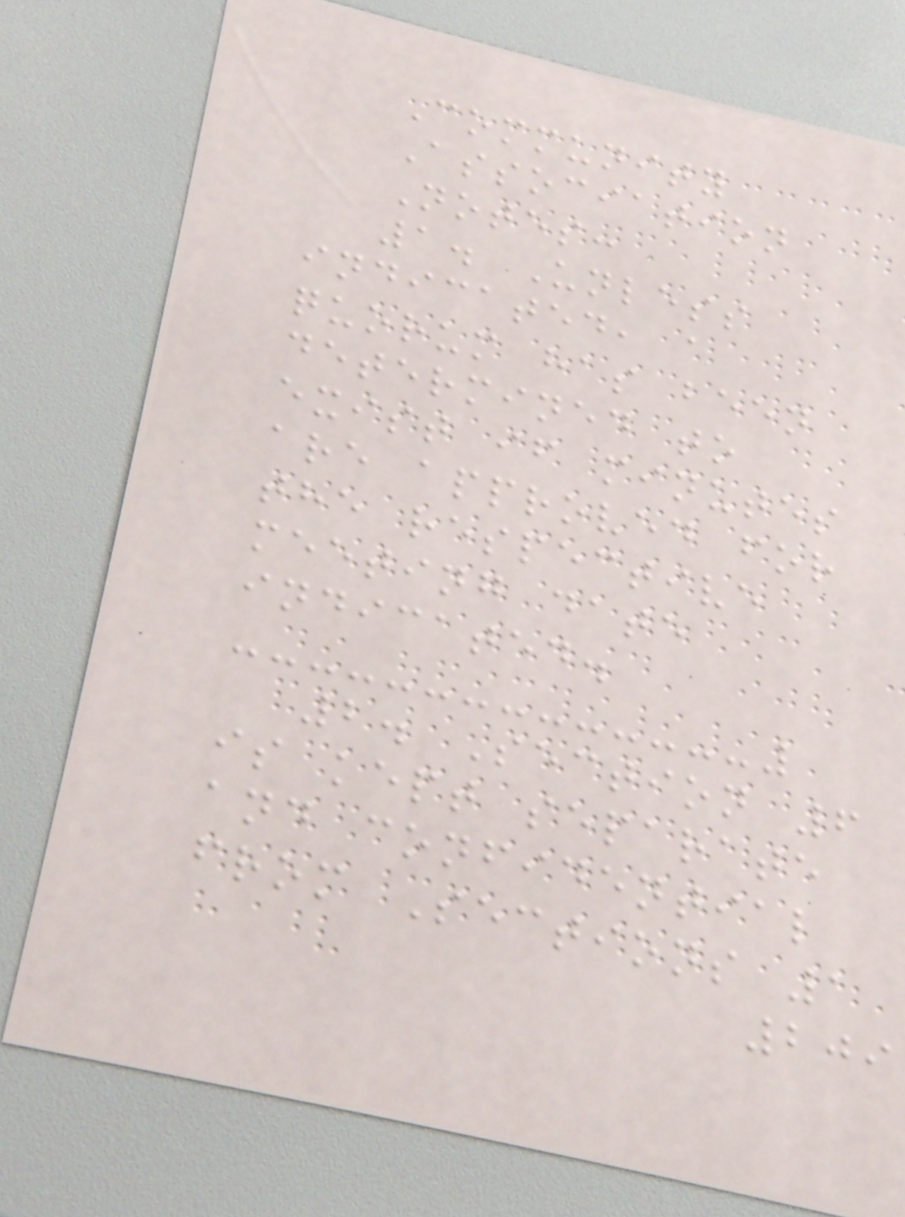Community
Association
Notes:
1. Unless
indicated, a
quorum has been
determined to
exist if minutes
are approved for
the respective
meeting date
indicated.
2. Section 6
is kept separate
and confidential
from Sections 1
209
